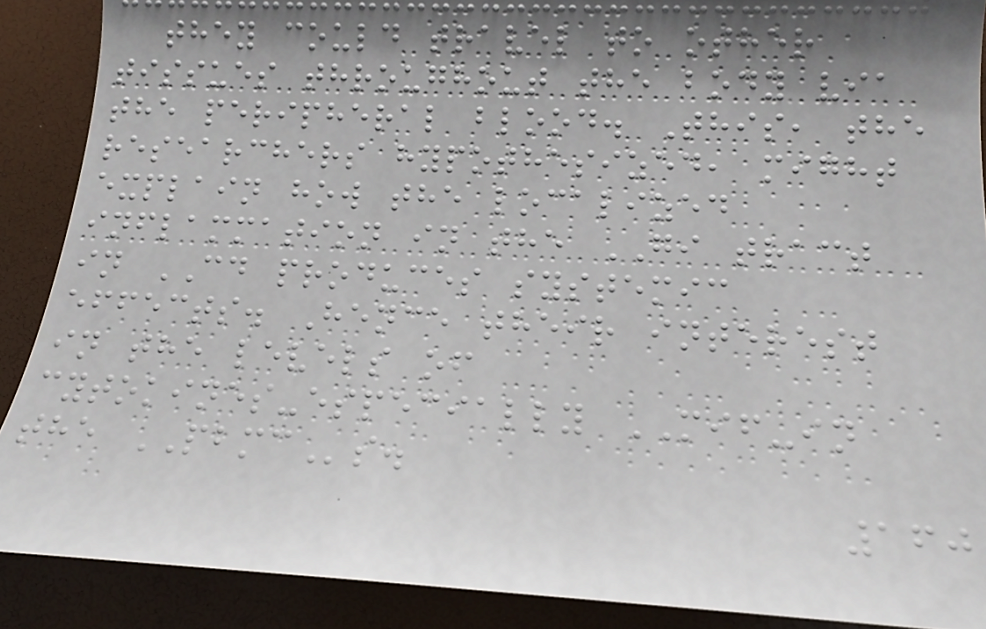they could travel to other
tissues throughout the body via
the peripheral blood. This, the
researchers hypothesized, might
explain how the localized
inflammation in the GI tract
in CD produces systemic
effects. Hence their interest
in the levels of
cytokines-especially MIF-in
the PBMCs.
160
